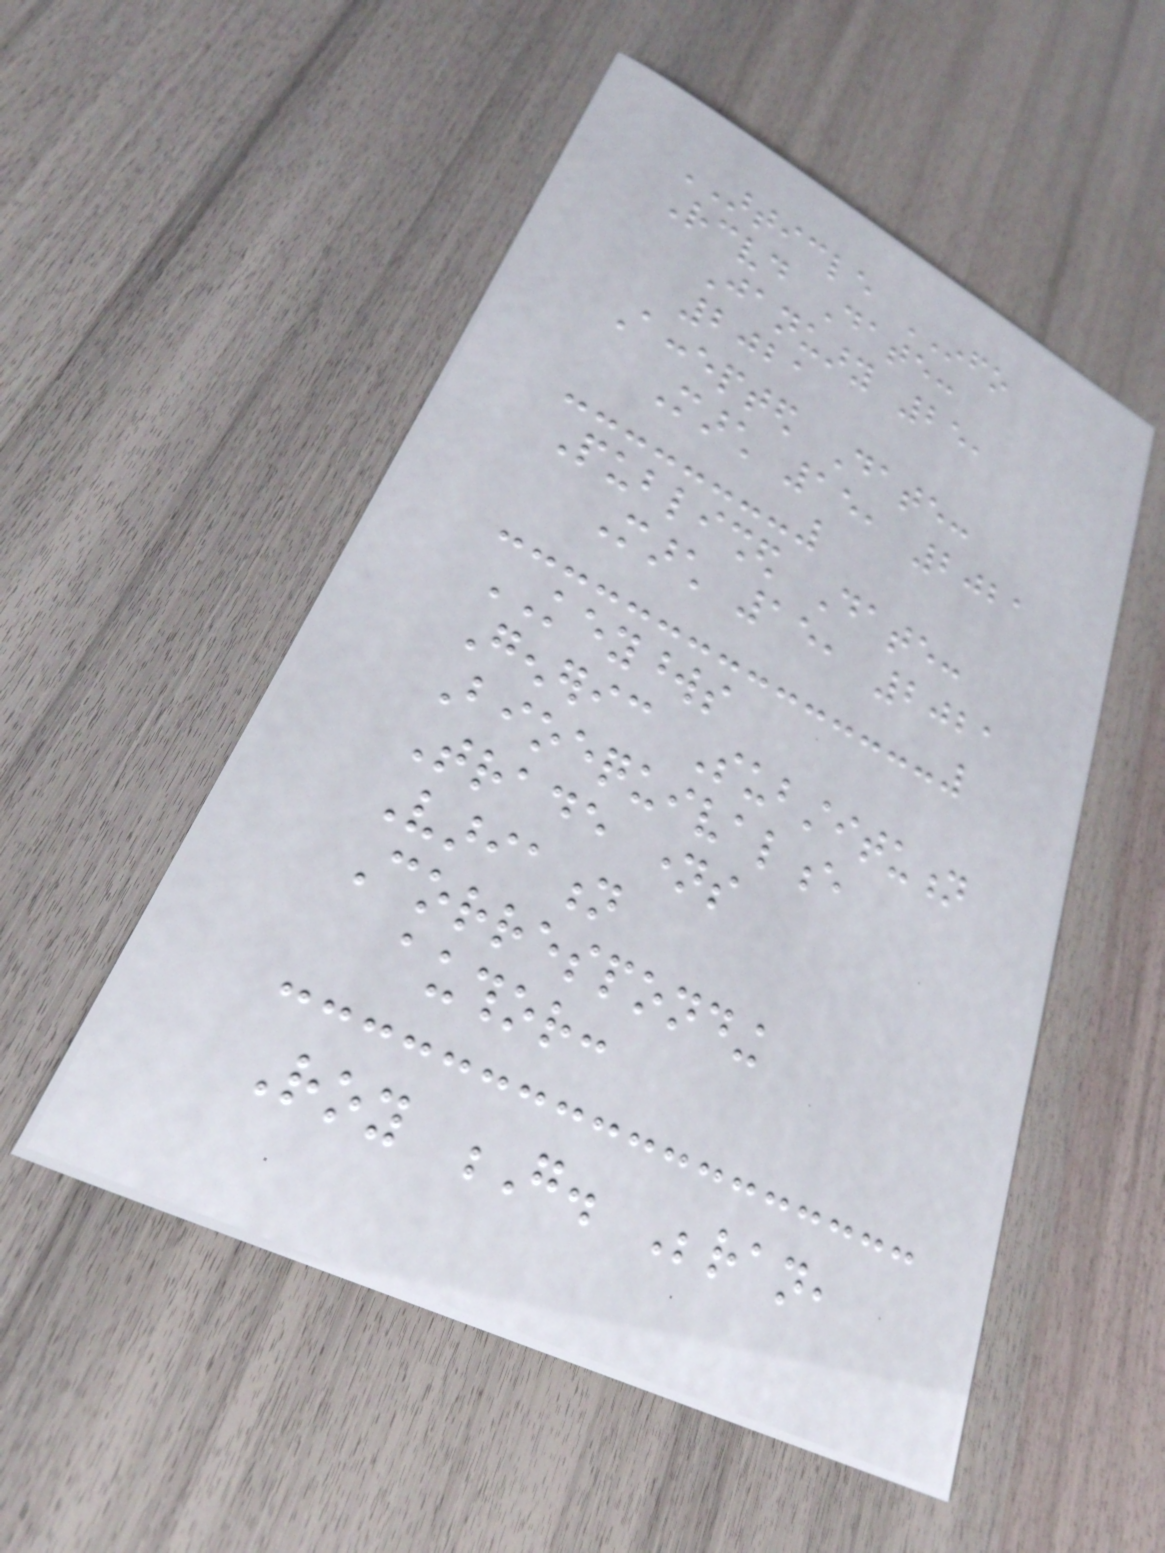ARTICLE INFO
Received Date:
January 25,
2021
Accepted Date:
March 15, 2021
Published Date:
March 15, 2021
KEYWORDS
Generic Substitution
Bioequivalence
Trade names
Variation
Corresponding
author:
Roy G. Beran,
